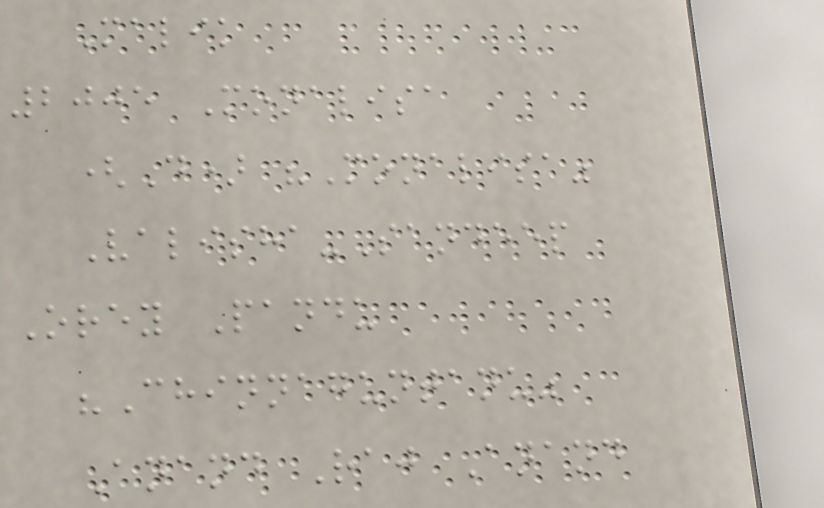Malik
2005 Monalisa
(D) "Monalisa"
Valisha-Sandeep
Orey Pandu
"Chinnaguntanu"
Anand Raj Anand
